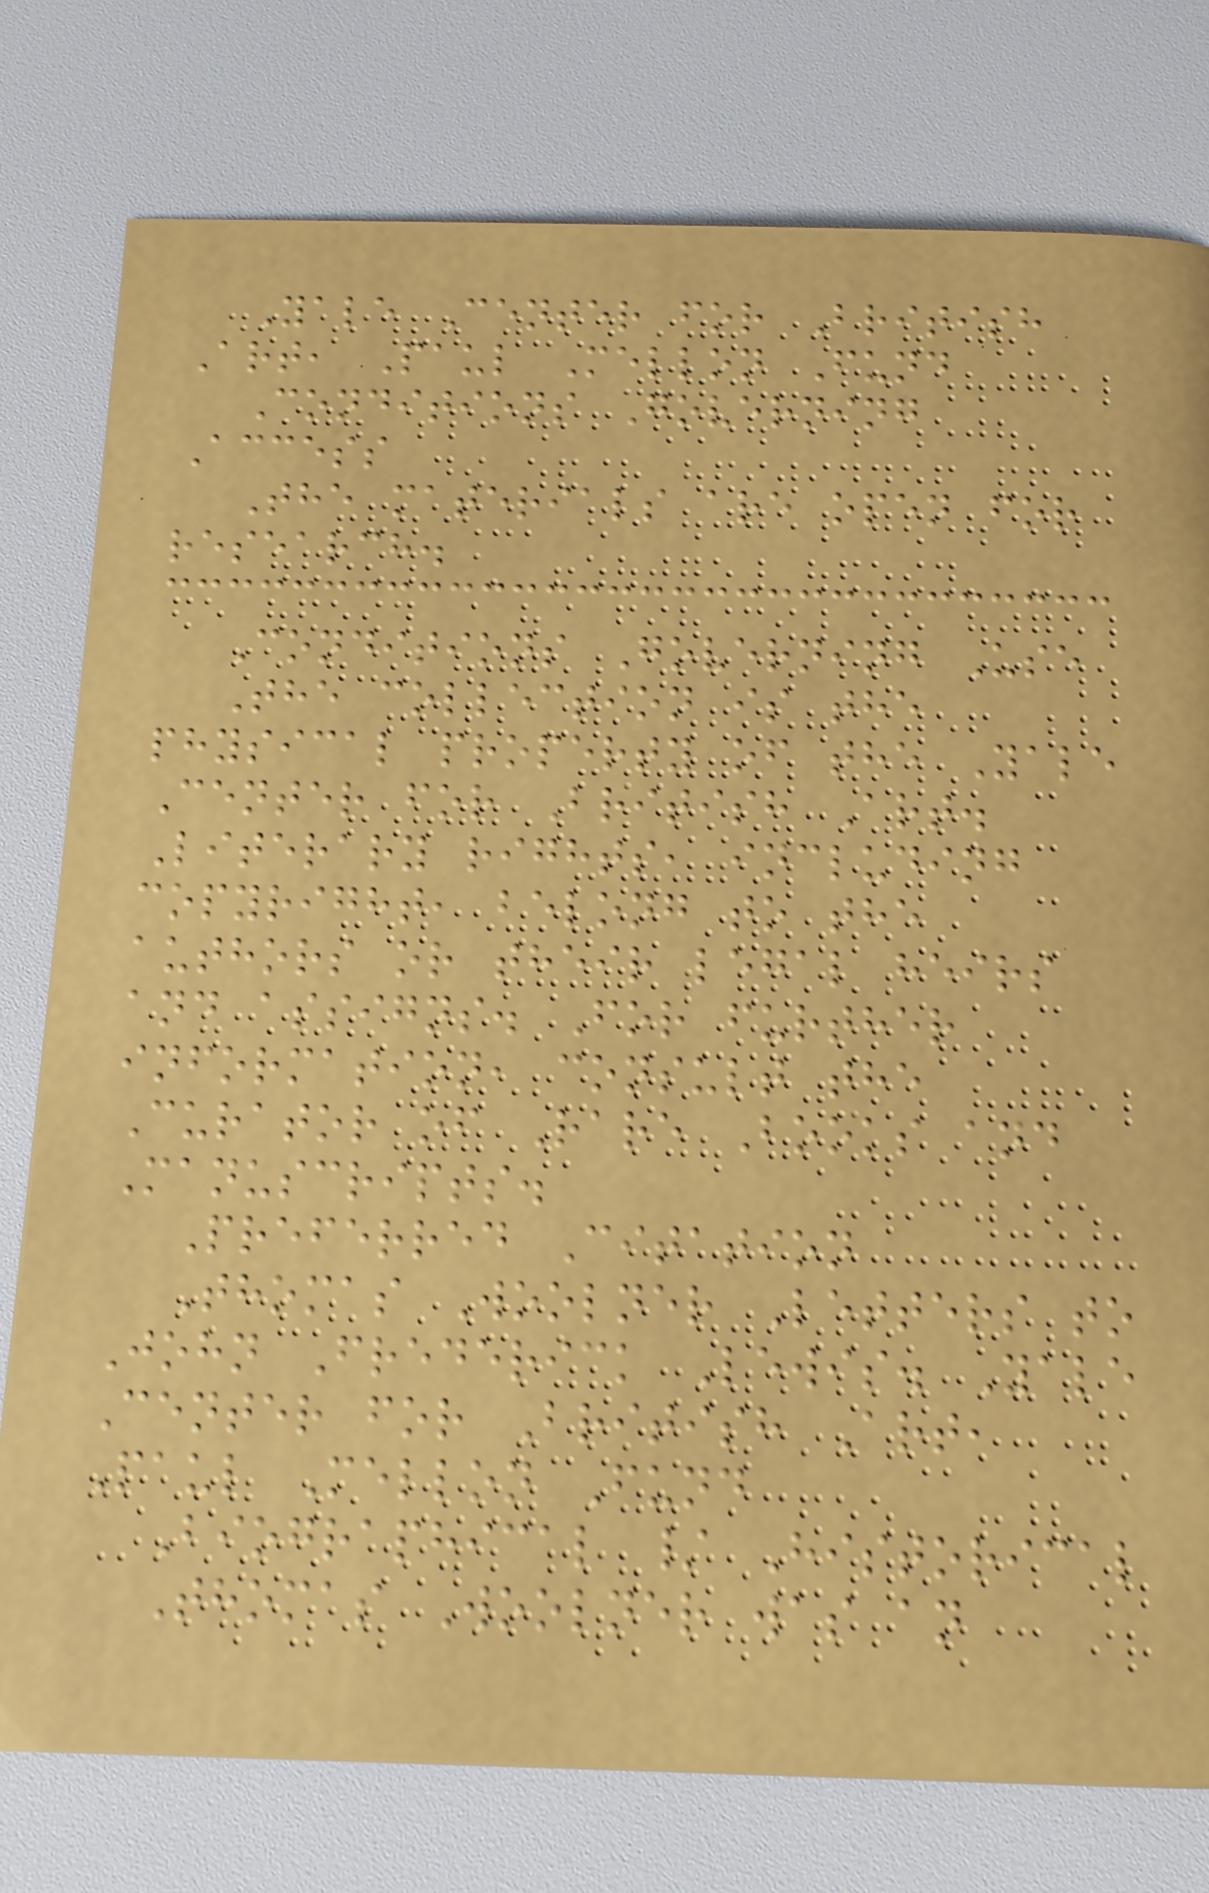Yale Center for British
Art, Paul Mellon Fund
Conditions Governing
Access
The materials are open for
research.
Conditions Governing Use
The collection is the
physical property of the Yale
Center for British Art.
Literary rights, including
copyright, belong to the
authors or their legal heirs
and assigns. For further
information, consult the
Curator of Rare Books and
Manuscripts.
Preferred Citation
Thomas Woolner Letters to
John Frederick Lewis. Yale
Center for British Art,
Paul Mellon Fund
Biographical / Historical
Thomas Woolner was an
